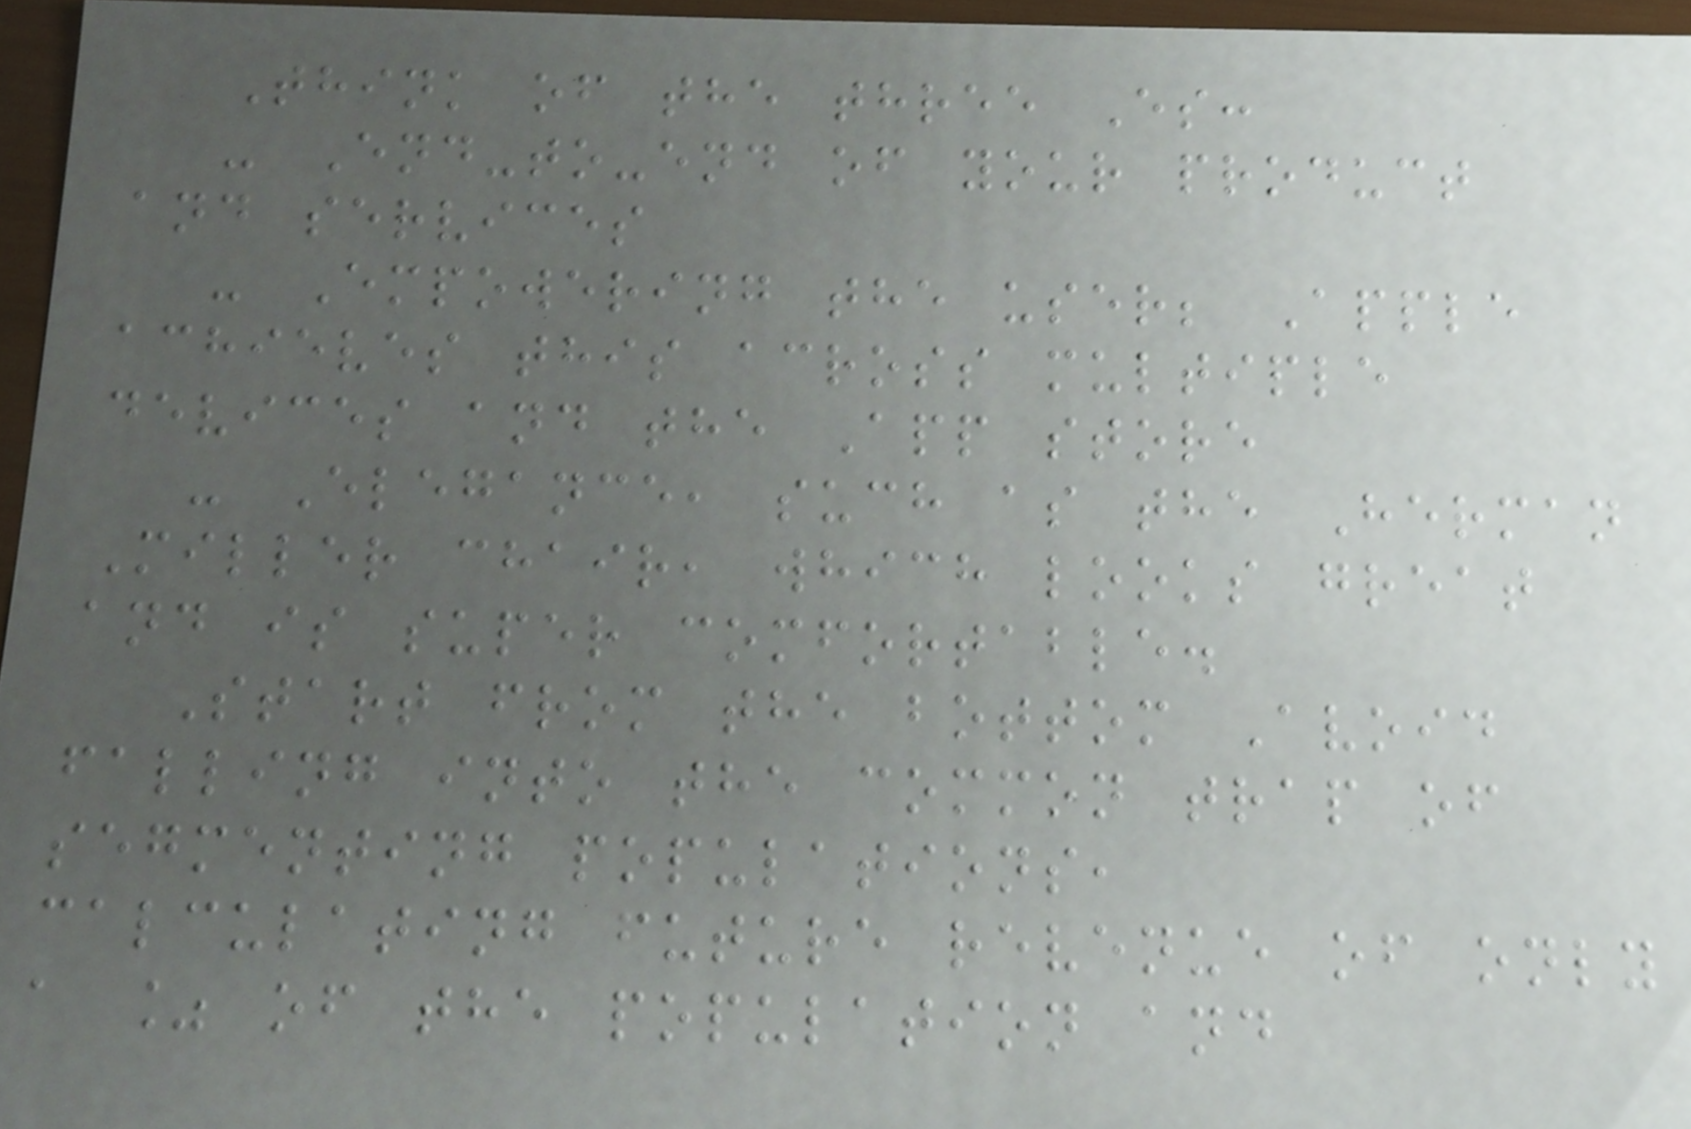Think of the three Es:
- End-to-end of your product
and services
- Empowering the user; Apple
achieves this across multiple
devices and the App store
- Elegance, such as the Herman
Miller chair, which looks great
and is super comfortable.
Start from the bottom Avoid
falling into the common trap of
segmenting populations,
calculating future revenue of only
a % of the population and
